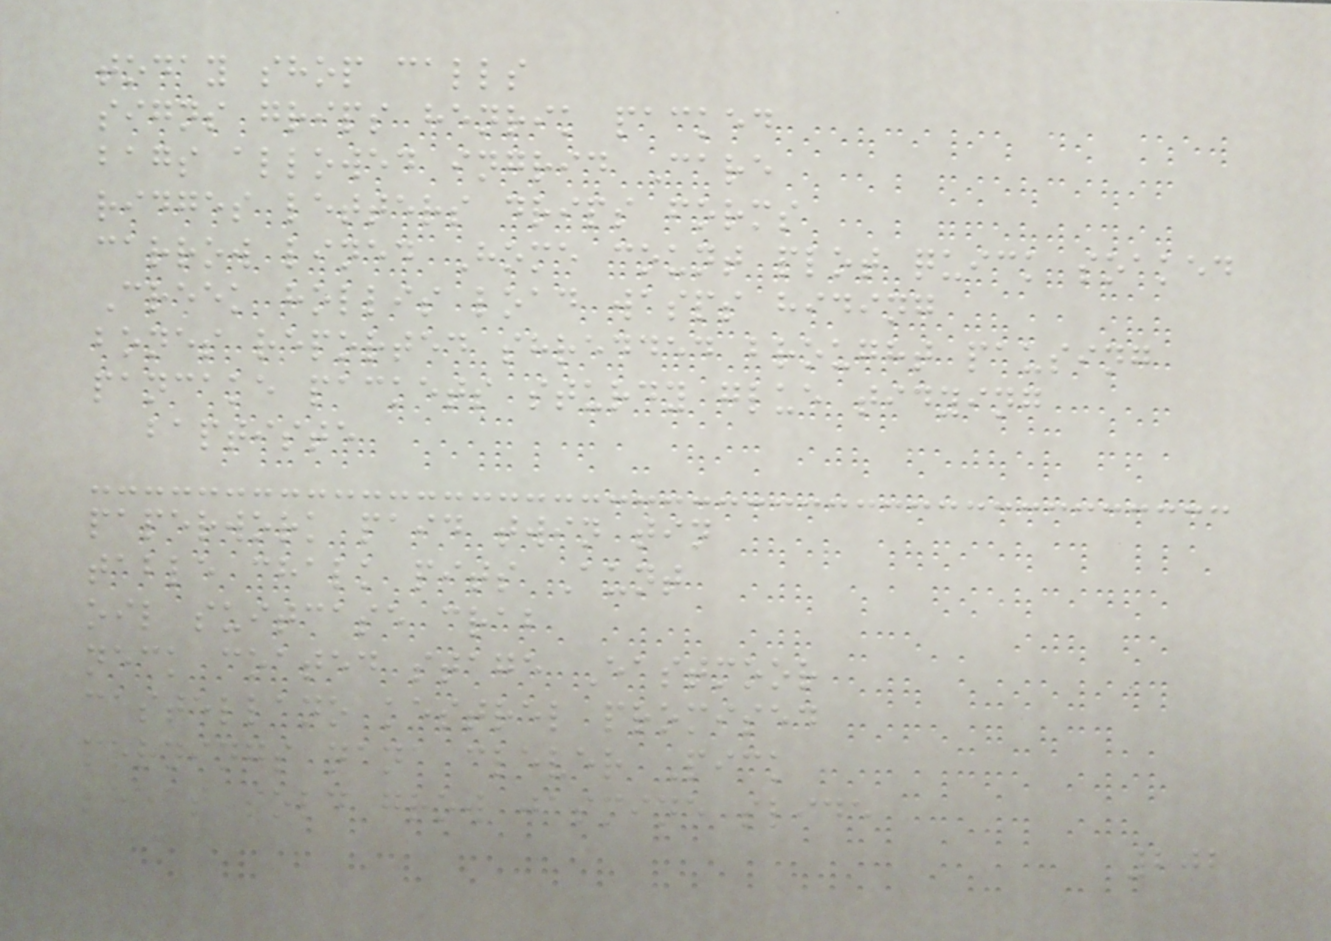today shop calls
signs grips henrik packed
bags allowed ingrid Care
ridges letters drips forms
carrow lined Home count plot quick soaked
Creek hollis load wasps hiding
bones reported shredded brought pausing
pancake packets sturdy glue tidying
baptiste
paperwork paid twin tin
table chalk pits Aunt
oil suitcase crab
neck coated stage Eastmoor
castellano kestrel promised
mornings nana clever Pick
leeks sold grow jasmine slide
202
